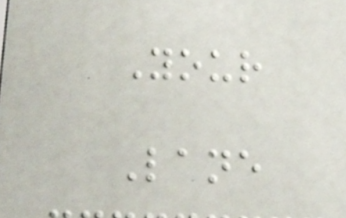Your
Lane
